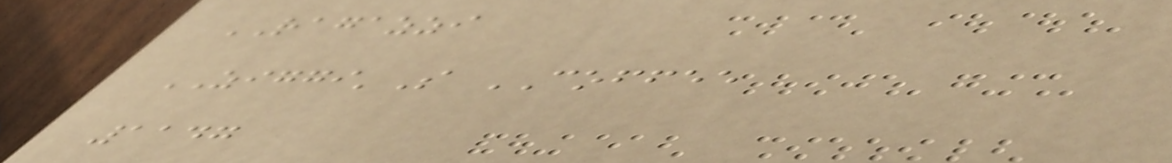RAGAZZI
ZIGGI'S COFFEE
1147
